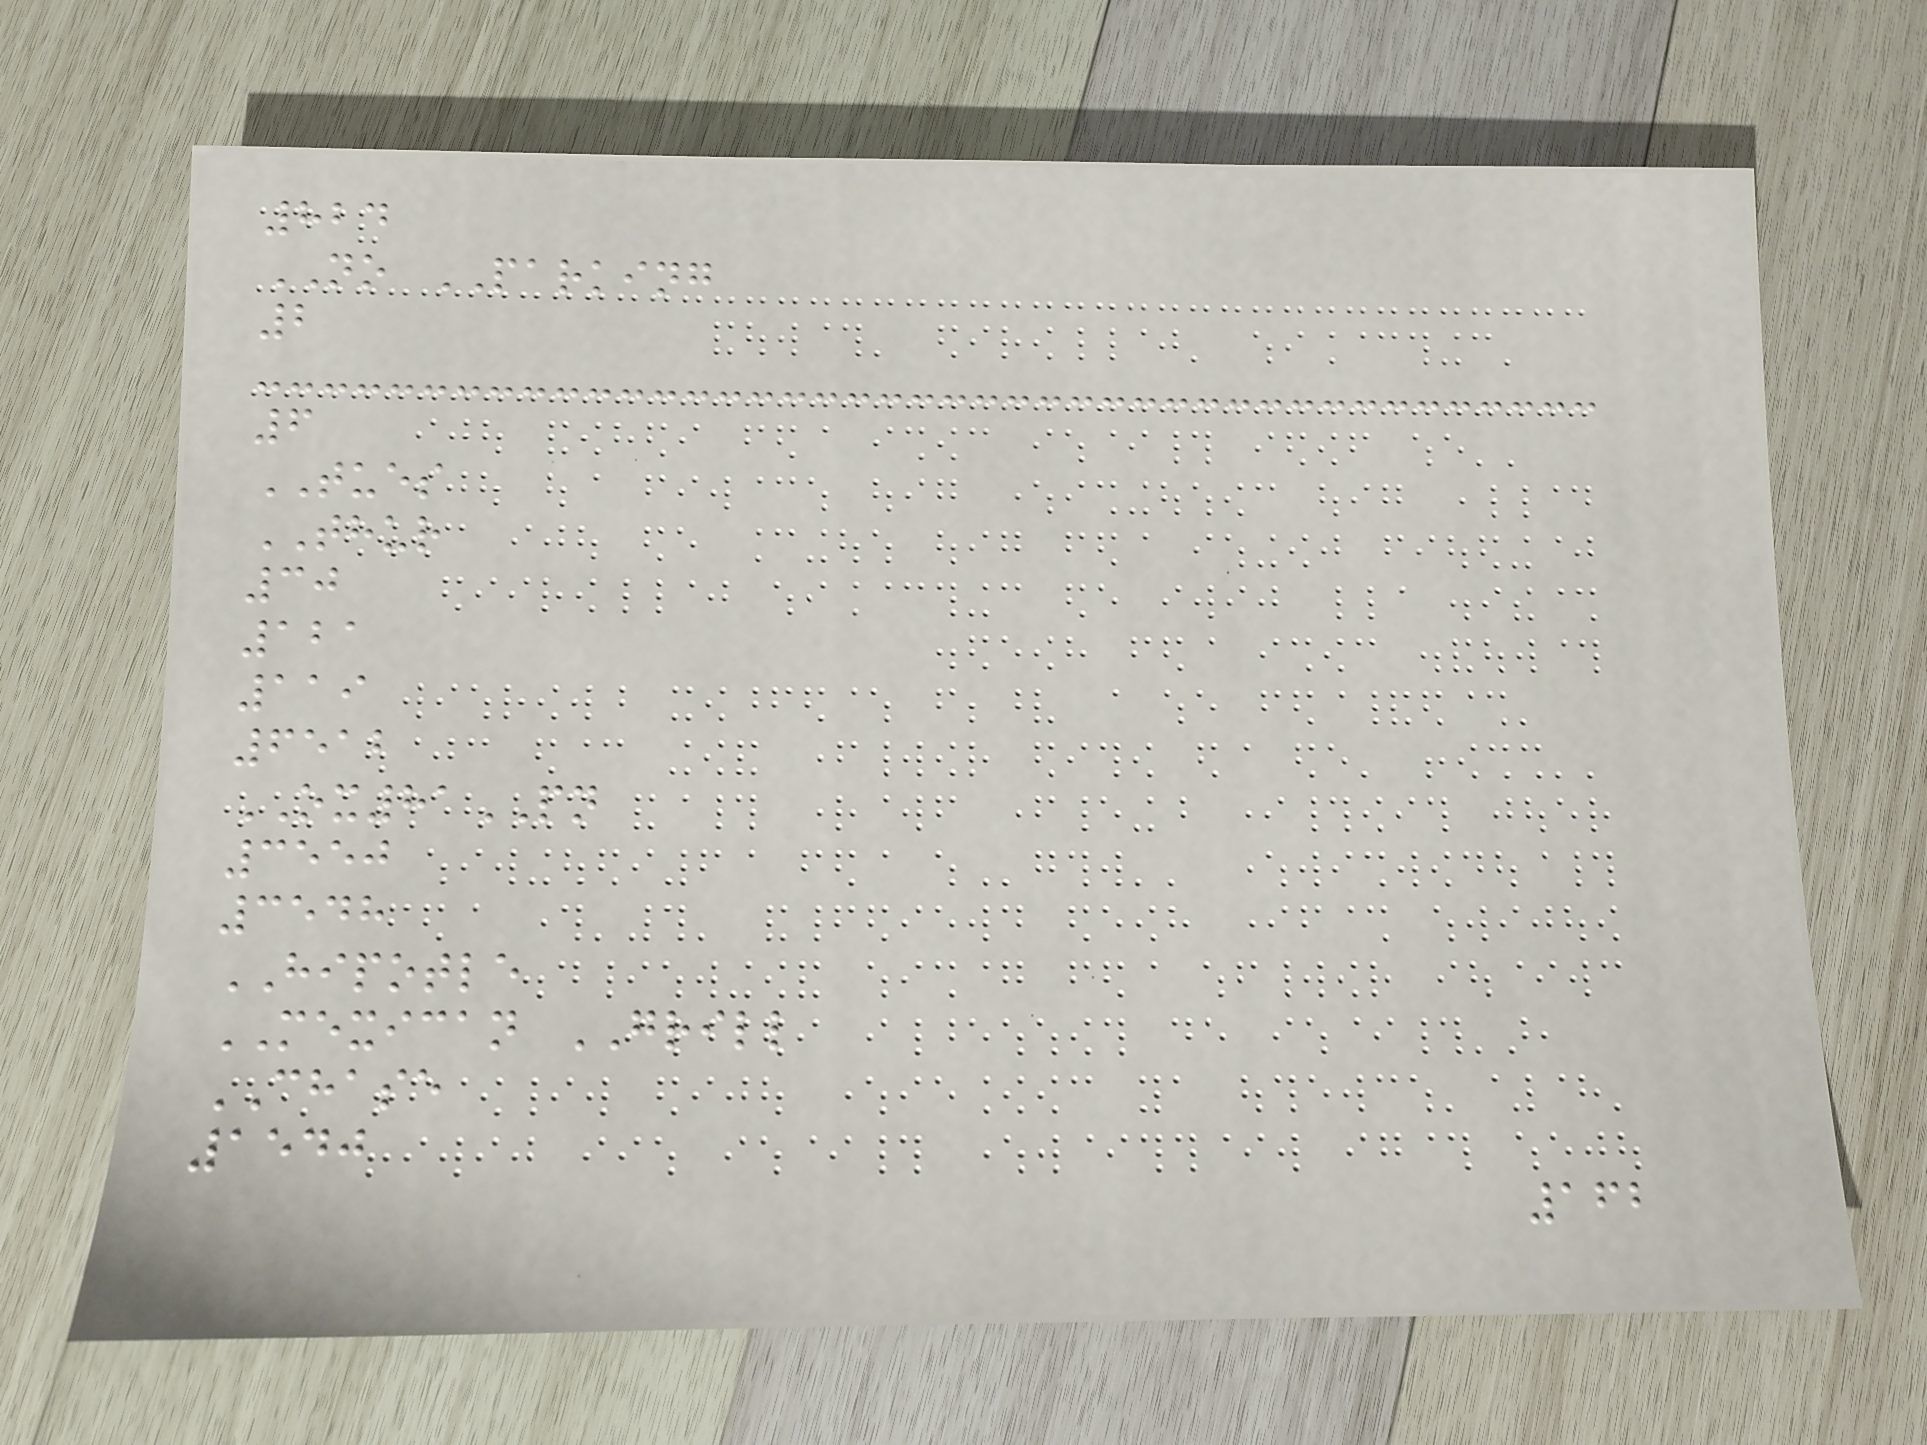824
NO PARKING
2
6
TUES
THUR
30
121
119
6512
OX81PN
3550
3548
HIPOTLE
MEXICAN GRILL
CHASE
1540
162
